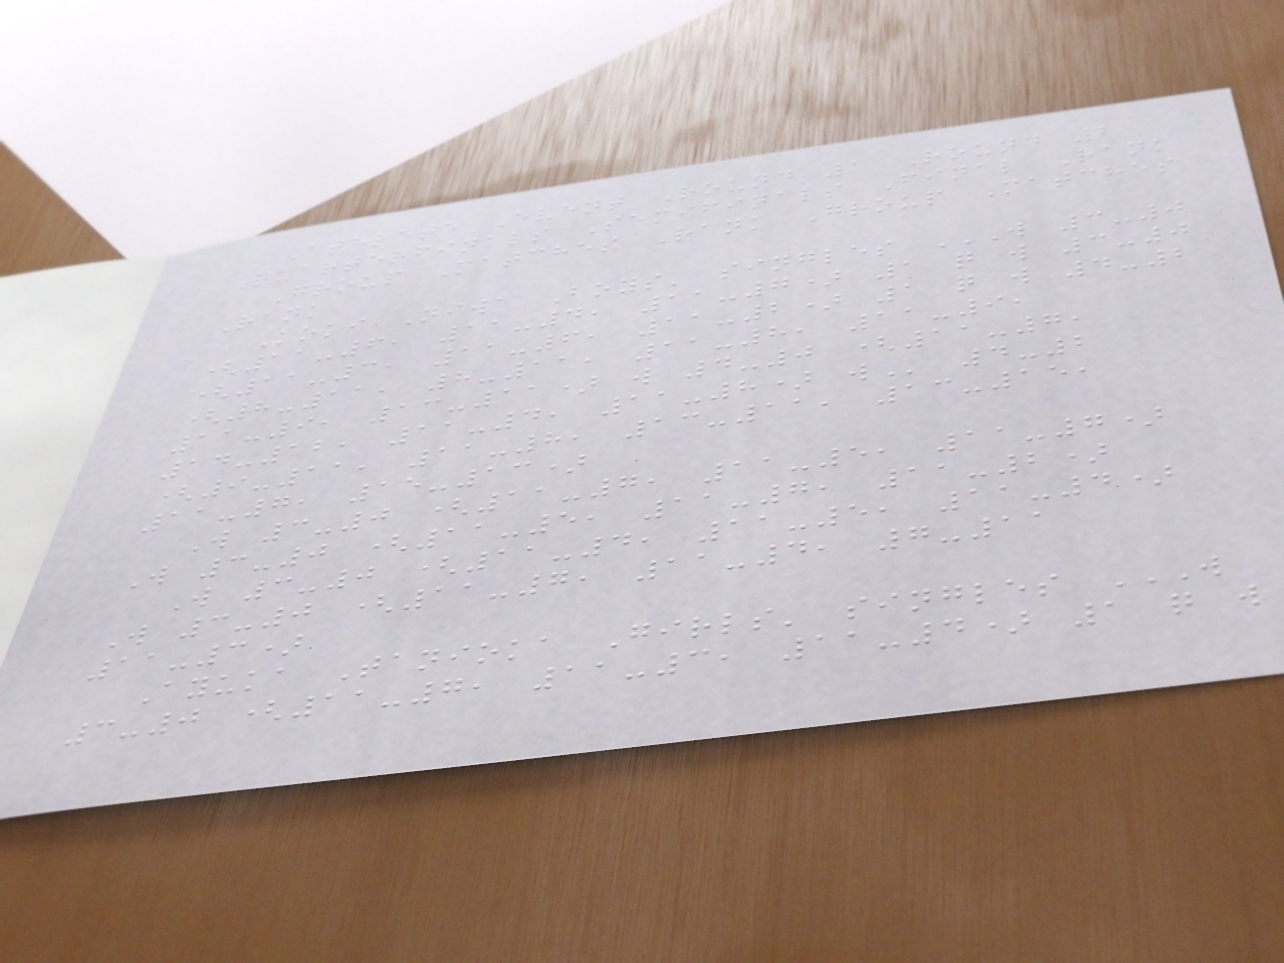Athlete Event Round 1 Round 2
Quarterfinals Semifinals Final Rank
Group Matches Rank Group Matches
Rank
Koki Niwa Boys' singles W 3-0
(11-6, 11-4, 11-7) 1 Q W 3-0
(11-3, 11-6, 11-2) 1 Q W 4-2
(8-11, 8-11, 11-8, 11-9,
11-9, 13-11) W 4-0 (11-7,
14-12, 11-4, 11-8) W 4-2
(9-11, 11-8, 13-11, 13-15,
11-7, 15-13)
W 3-0 (11-7, 11-5, 11-7)
W 3-0 (11-5, 11-7, 11-2)
W 3-0 (11-4, 11-5, 11-4)
W 3-0 (11-7, 11-4, 7-11
11-3)
Ayuka Tanioka Girls' singles W
3-0 (11-7, 11-3, 11-4) 1 Q W
